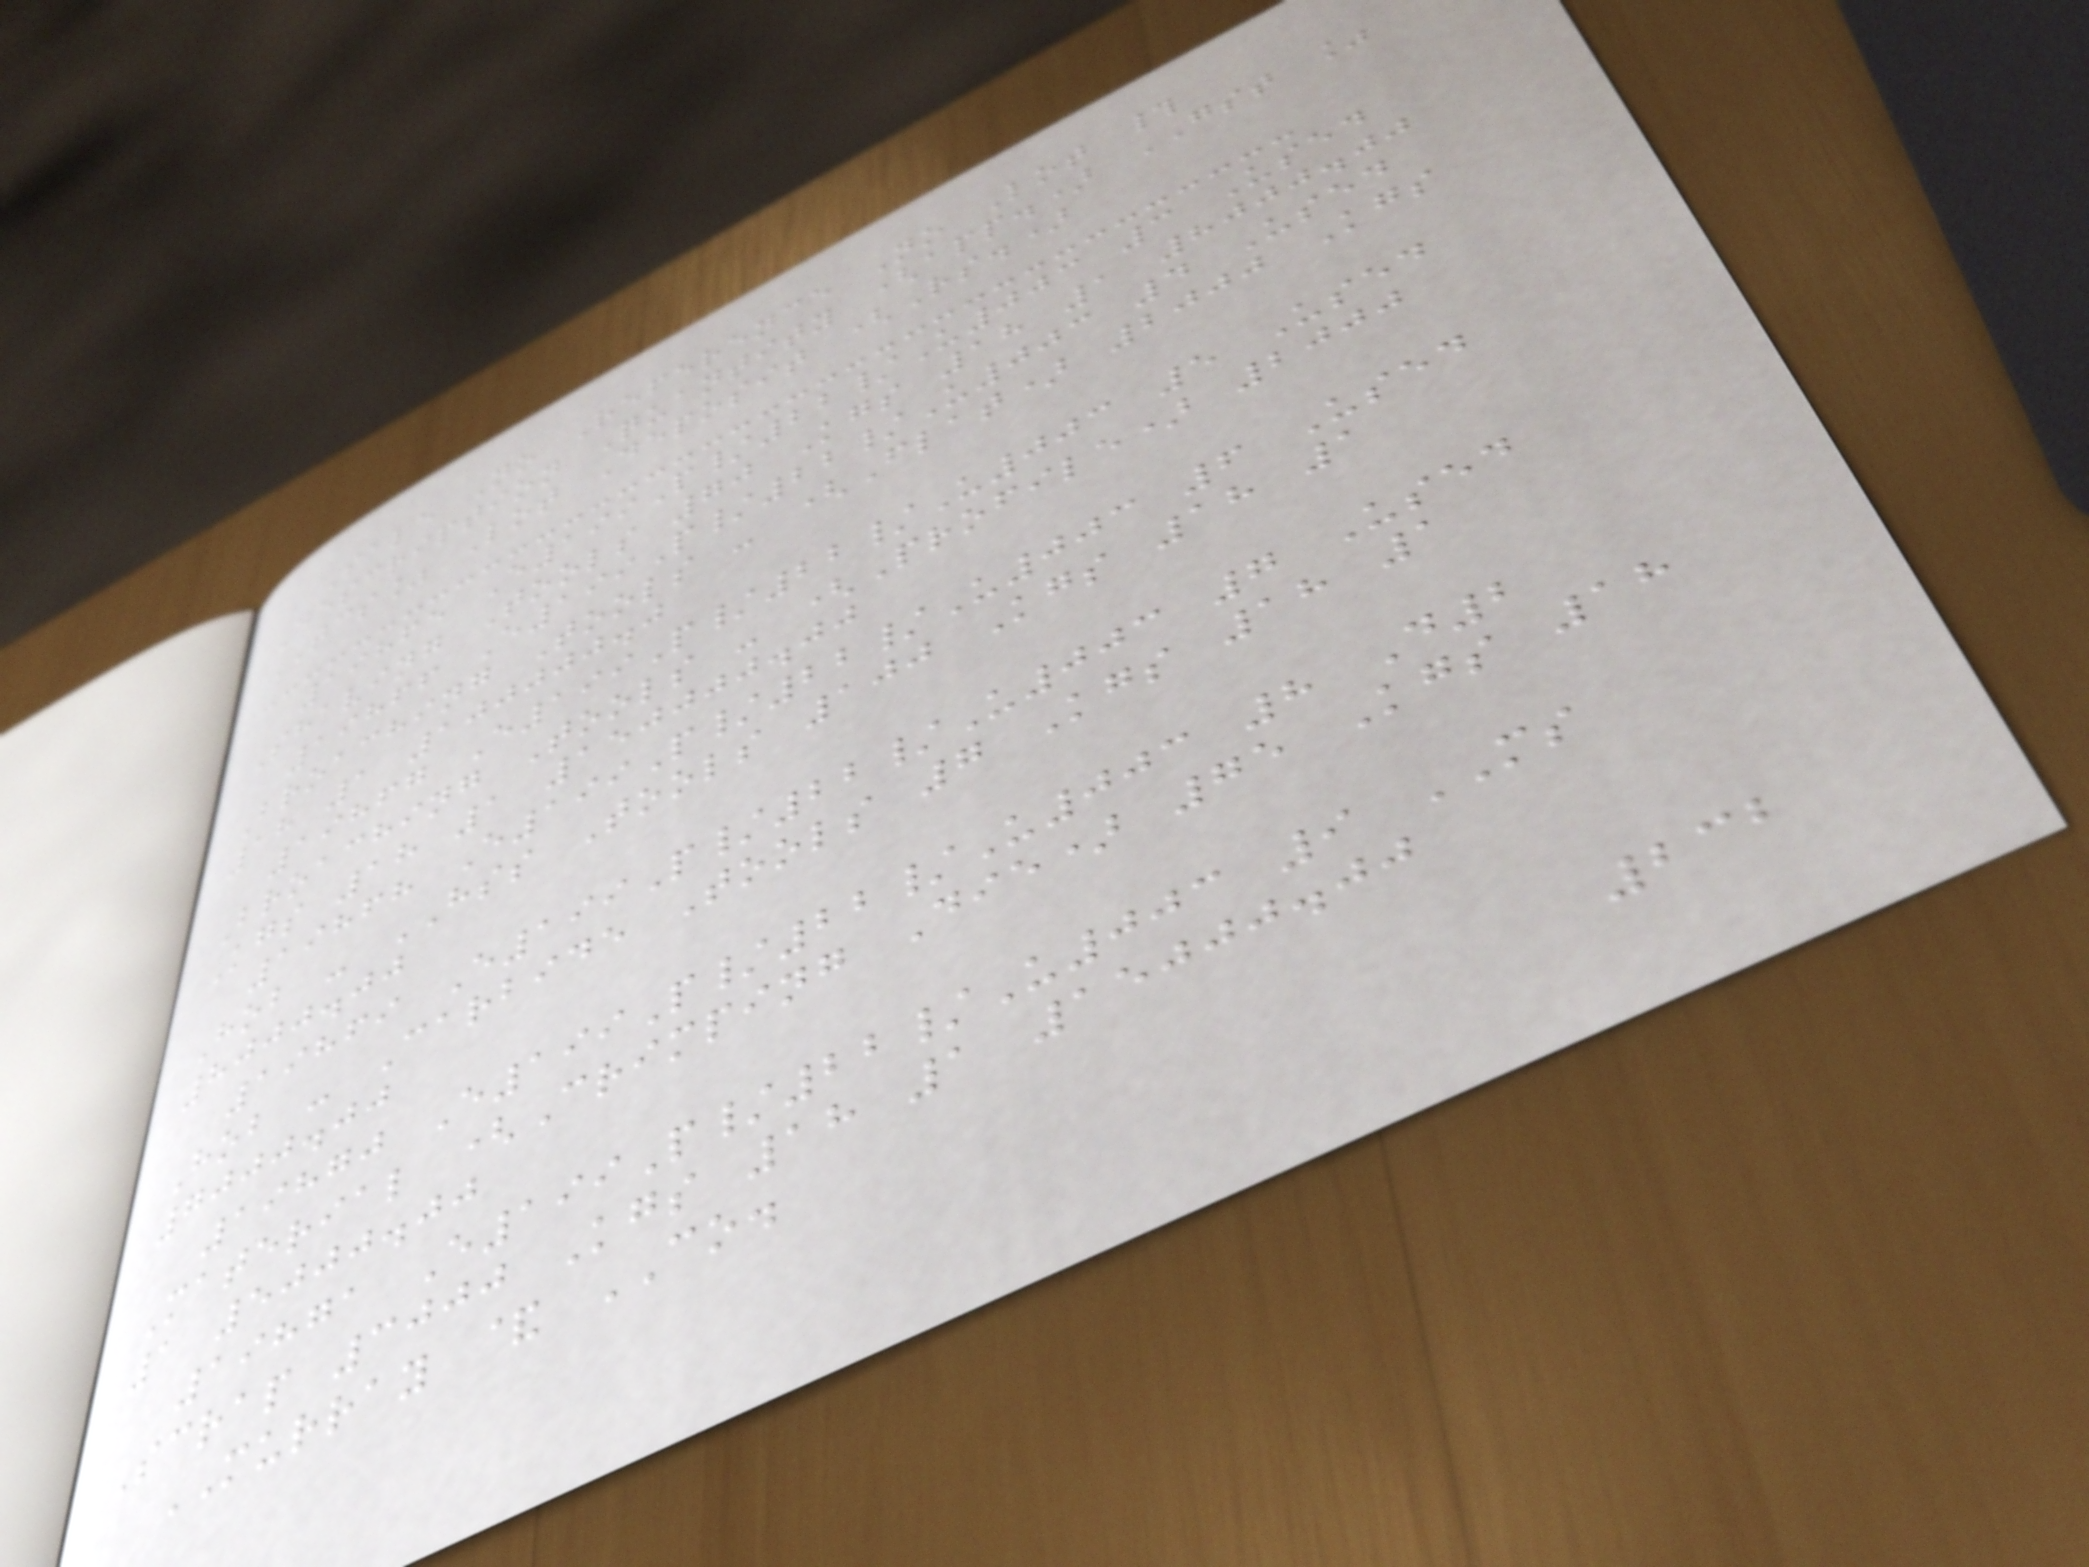Sale No Reference No Lot #
Description Quantity (app.) GST %
TCS% Lot Deposit (Rs.)
19865 E199P/22/U003 3 Used
Shaving Tools 70 Kgs 18 1 8000.00
19866 E199P/22/U003 4 Used
Broaching Tools - (Flat) 2000 Kgs
18 1 100000.0
19867 E199P/22/U003 5 Used
Broaching Tools - (Profile) 2000
Kgs 18 1 150000.00
19868 E199P/22/U003 6 Used
Hob - HSS Tools 100 Kgs 18 1
8000.00
19869 E199P/22/U003 7 Used
Hob - Carbide Tools 7 Kgs 18 1
7000.00
19870 E199P/22/U003 8 D2
Material (Crimping Die) 75 Kgs 18
1 5000.00
19871 E199P/22/U003 9 MS
Scrap 3000 Kgs 18 1 15000.00
MURRAY & CO.
232
